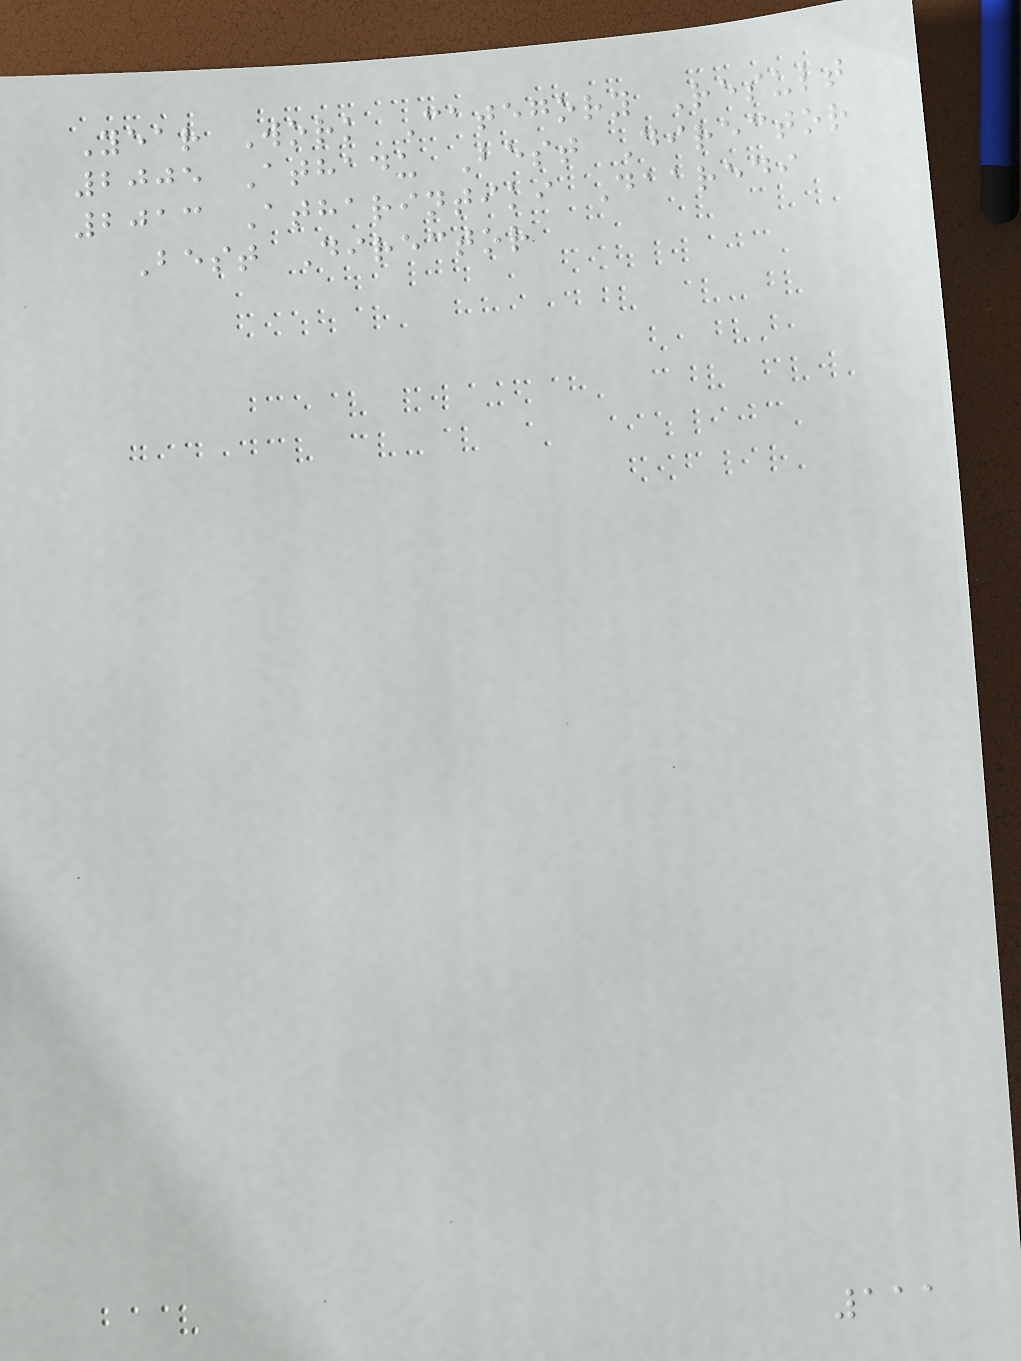Year Work Category Result
2005 Athadu Best Director
2013 Atharintiki Daaredi
Best Director
111
